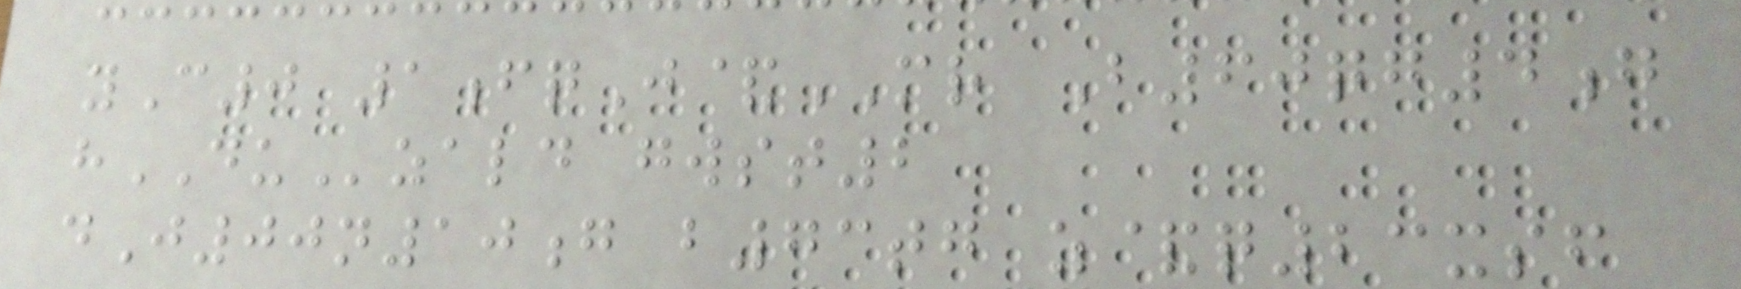yC0 1fqJ&MR B60qg4g
hDUzald gwst2
dJ00n10g b73tg z&q23xsf
